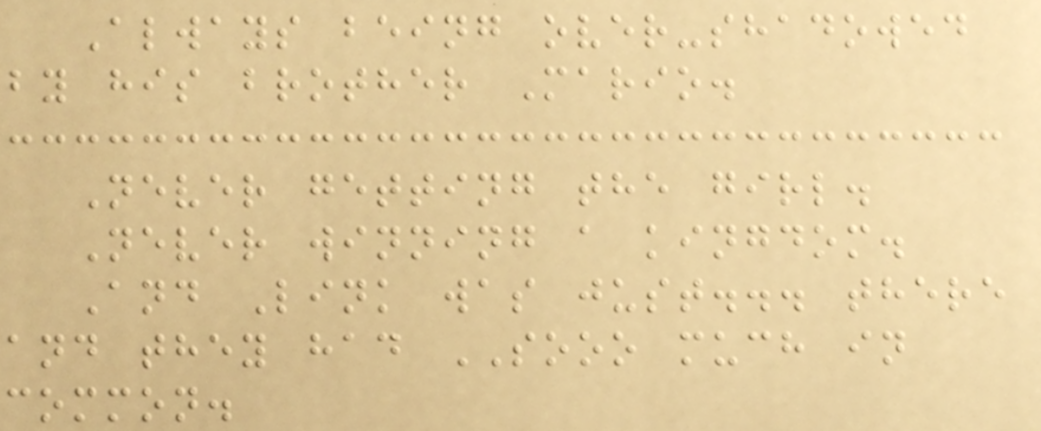Always being over-shadowed
by his brother Mario.
Never getting the girl.
Never winning a kingdom.
And Link was just... there
and they had SOOO much in
common.
